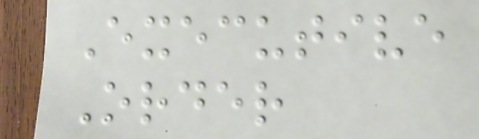Executive
Order
